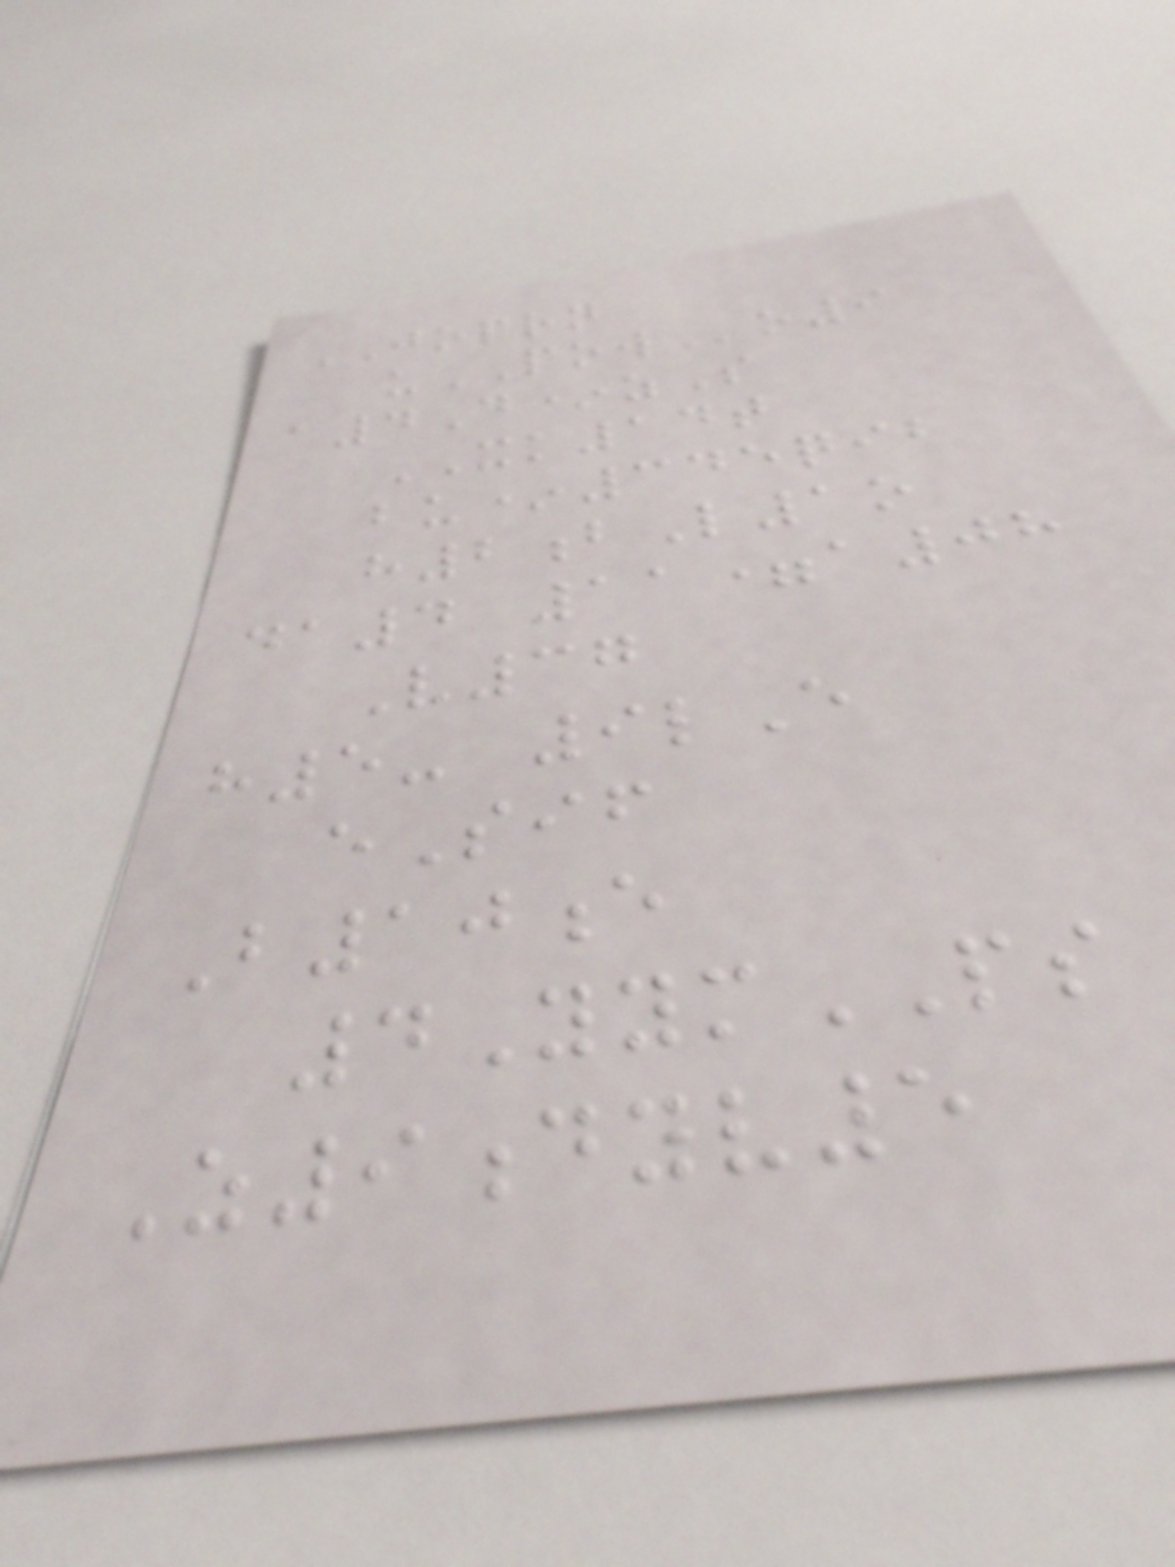JOPRN
uPOWo9
a4D*zS
XK14t
bu*345qib
h2bL1o
da4 11=a08
V37
h5- 9lE
eSif
B10e
4YymPS
Z9dyv5
